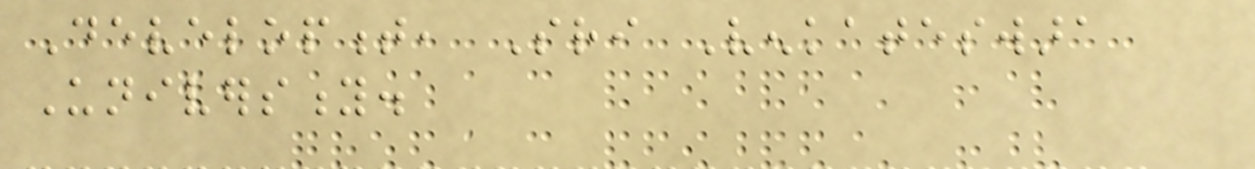Development, Sri Venkateswara
University.
